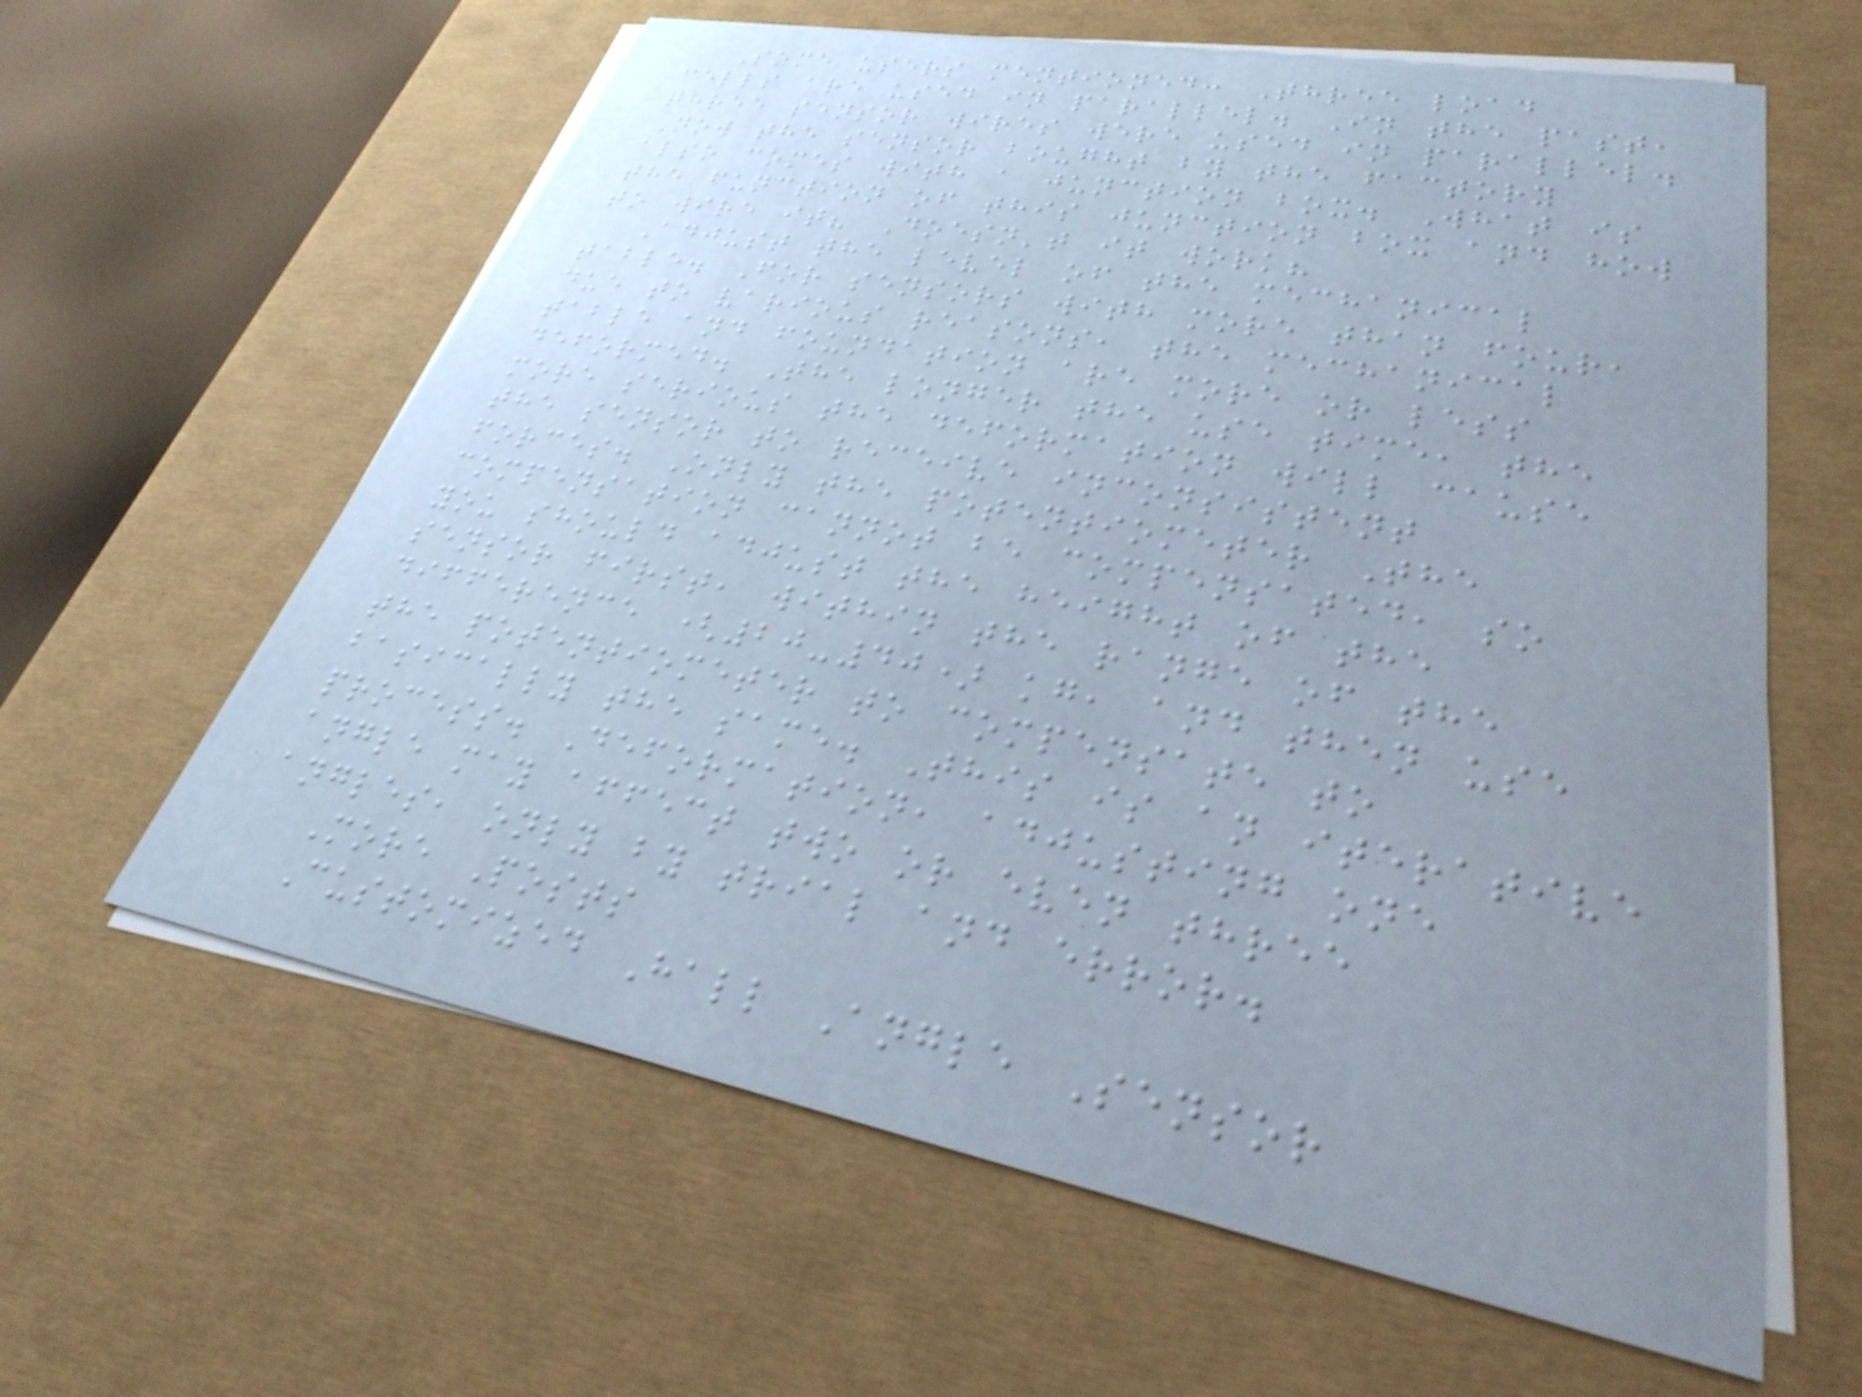Some users mentioned: Three load
cells are used in parallel. In the past,
three sensor wires were used in parallel.
Now the sensor bought by the factory
also comes with a junction box. What is
the function of this junction box and how
to wire it? Doesn't it work?
Adjust the level of the mechanical
table. For sensors with more than four,
due to various reasons, the mechanical
table and foundation are more or less
deformed. The longer the use time, the
more serious the deformation will cause
the sensor to receive inconsistent
forces. Only the potentiometer The
compensation cannot be compensated, so
you should adjust the height of the
sensor first, within the range of the
difference (20-40) kg, and then use
the potentiometer to compensate to
basically the same. This is an iterative
process. Deformation, adjusting one
angle may affect two or even three
angles, only by trial and error.
More Posts
Customized Hall Angle Sensor
